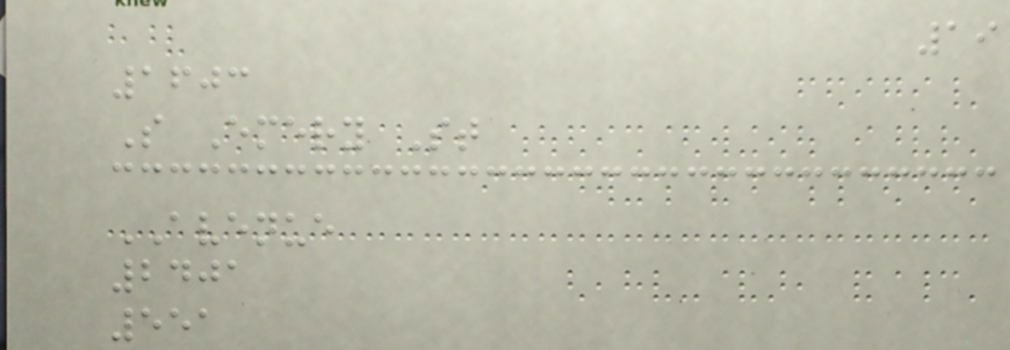19
1603
S Emery St
AVENUE
2401
551
